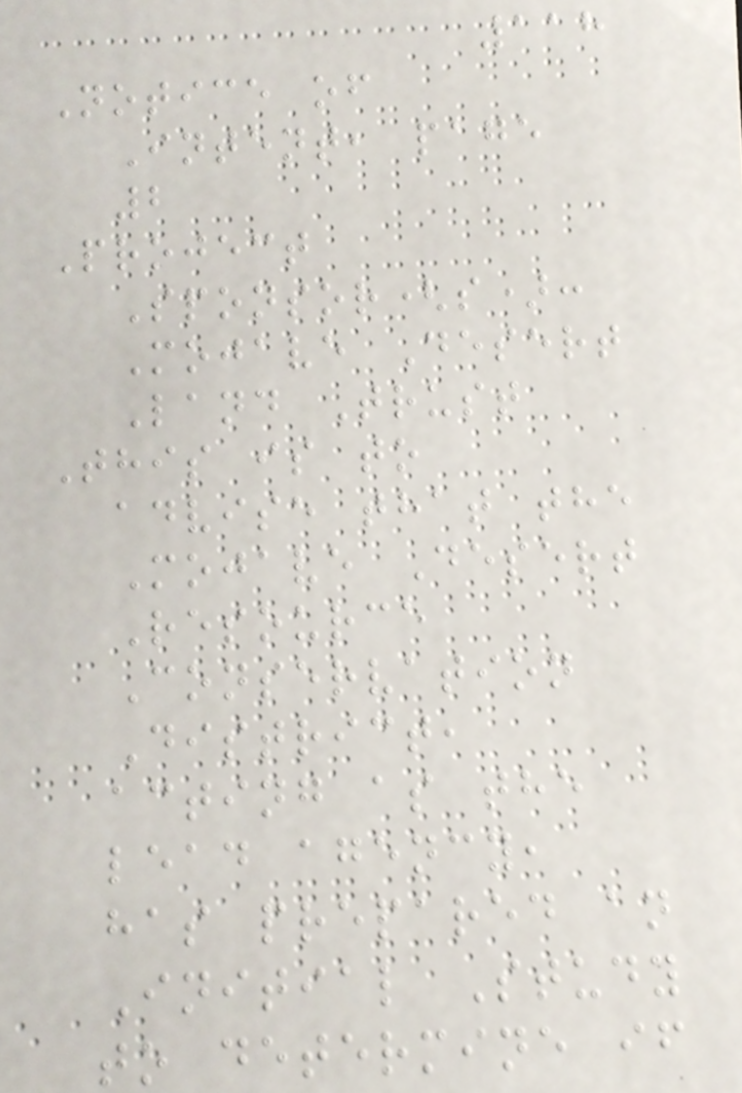118
Notice of
Intent, page
2
Project
Sponsor(s):
Mojave Desert
Land Trust
This is to
advise that the
Mojave Desert
Resource
Conservation
District,
acting as the
lead agency,
has prepared an
Initial Study
to determine if
